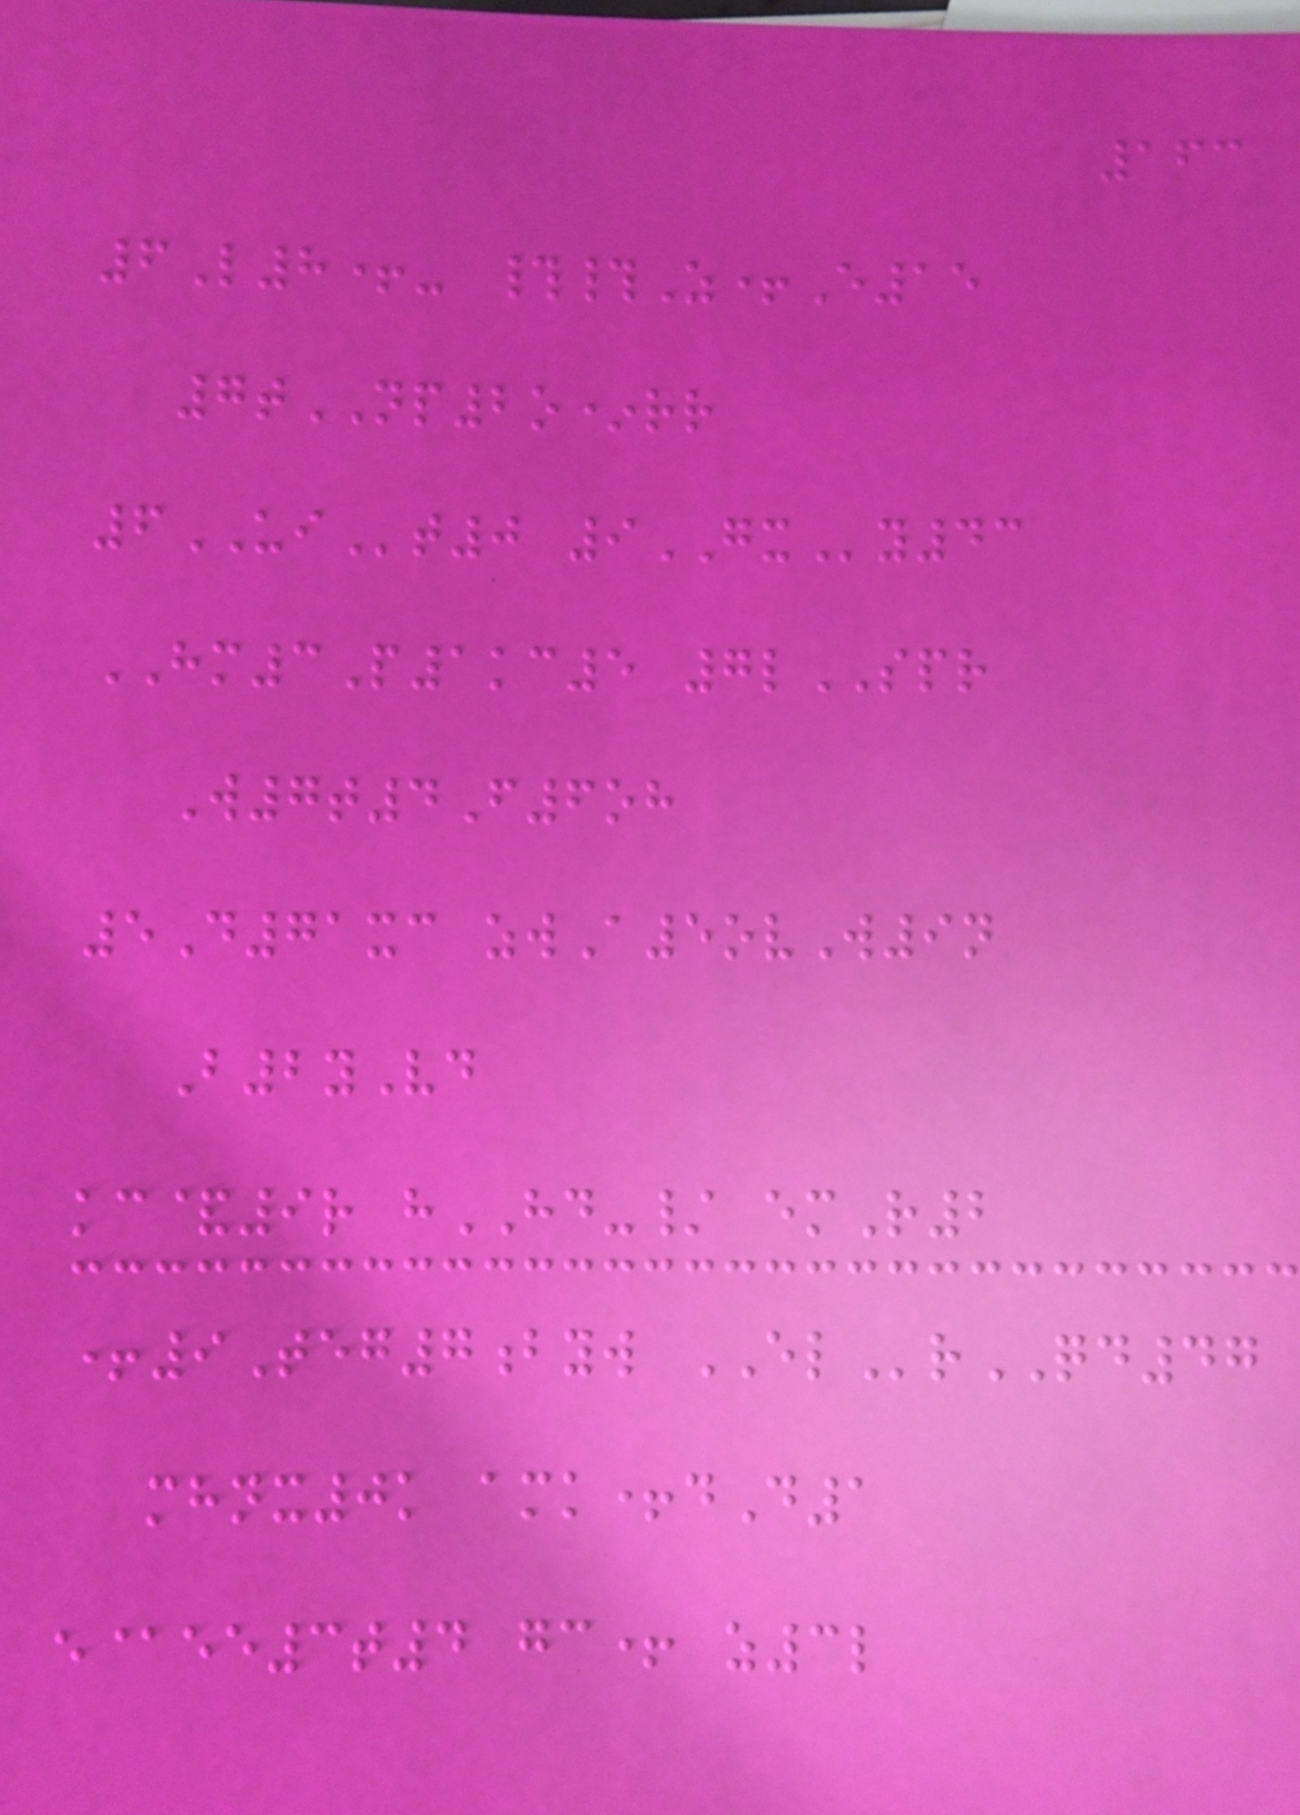163
6L8+- ##Z+E15
7tNP2o*rr
6UIt0 9GXy43
HM3P1kc5 7lSPR
W7t4F6oh
5D71xc zwA5ovW9n
B2yVd
kc&9r hHD-/ emR2
+9Teg7byw ELrQD47
mhnx0k amk+dD1
e@ee3t4 gc+ z3l
